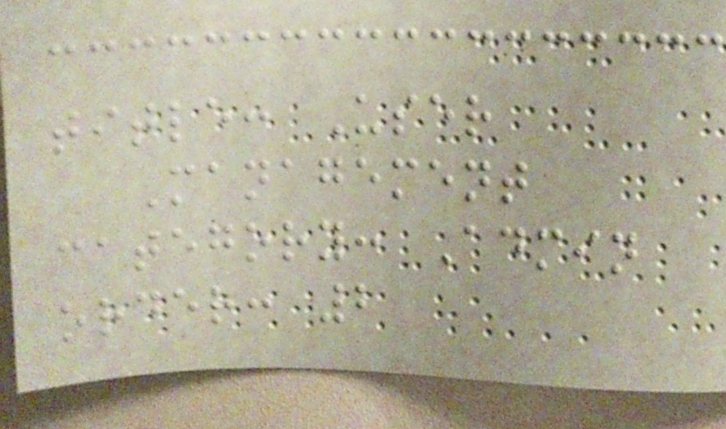title: User
Management
category: Admin
order: 2
